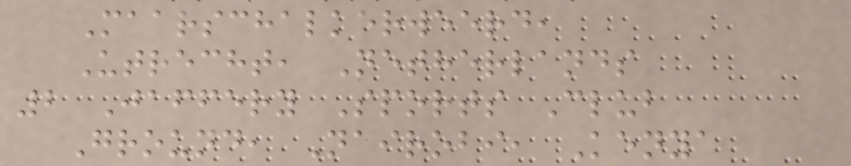Maarschalkerweerd,
Utrecht, Netherlands
2 Jaffery Sports Club
Ground, Nairobi, Kenya
